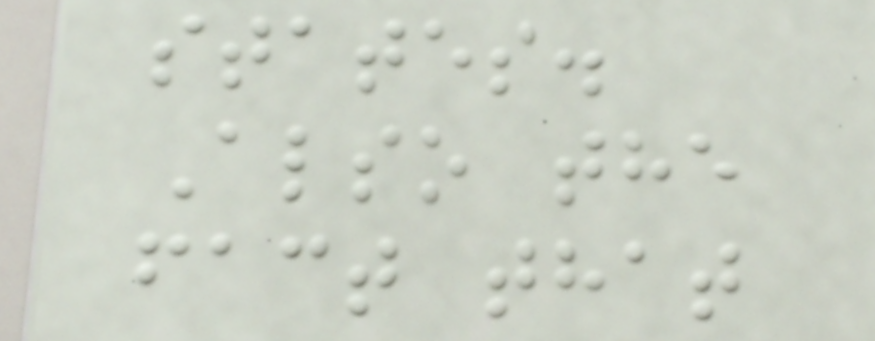states.
Also the
fact that
